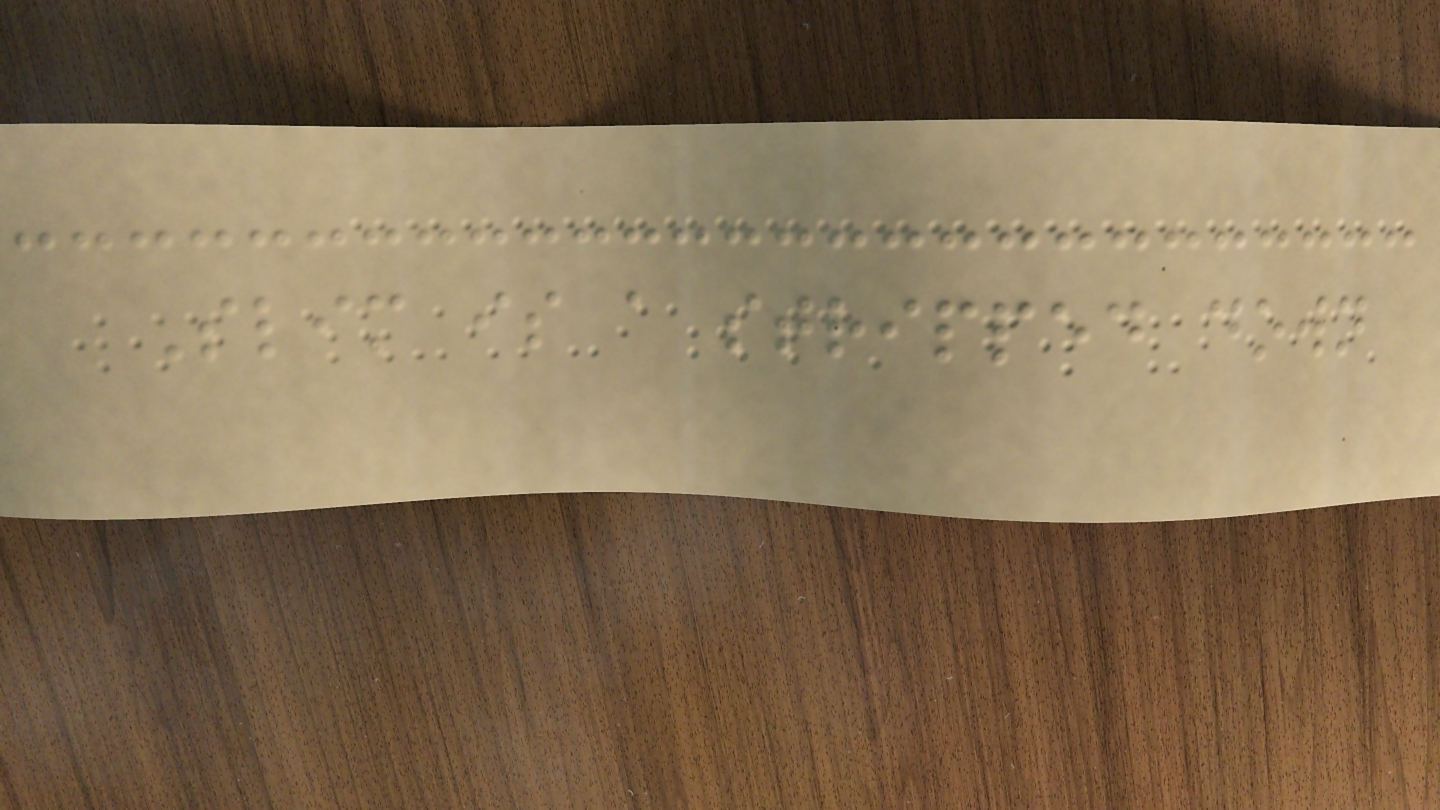Slim is a stripped down
